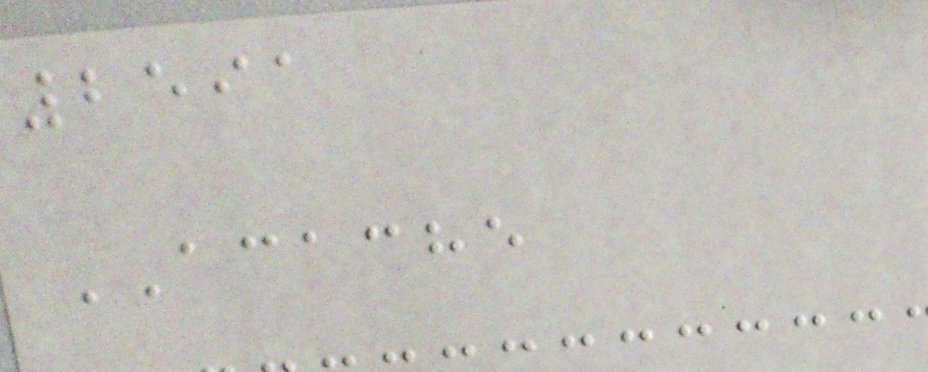2591
ACACHE
